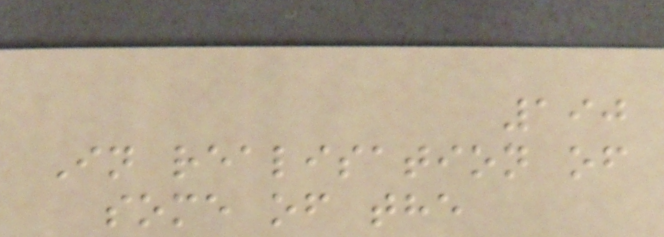190
In realisation of
some of the
